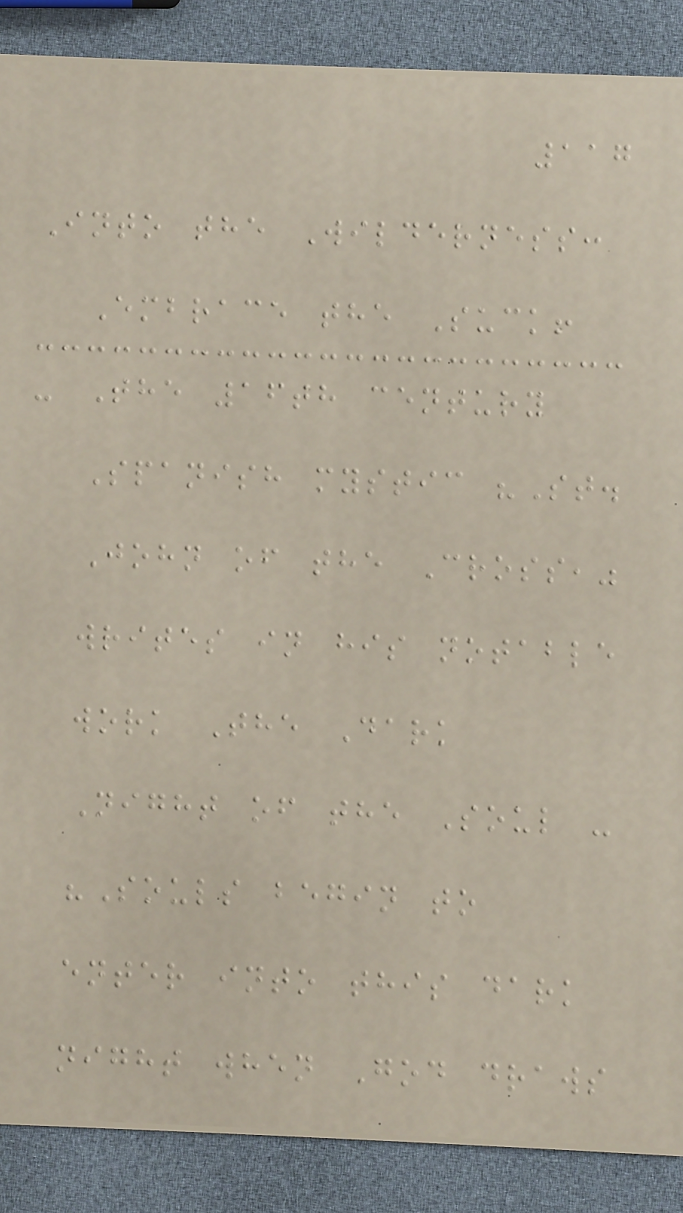117
Into the Wilderness:
Embrace the Suck!
- The 16th century
Spanish mystic "St.
John of the Cross,"
writes in his notable
work The Dark
Night of the Soul -
"Souls begin to
enter into this dark
night when God draws
